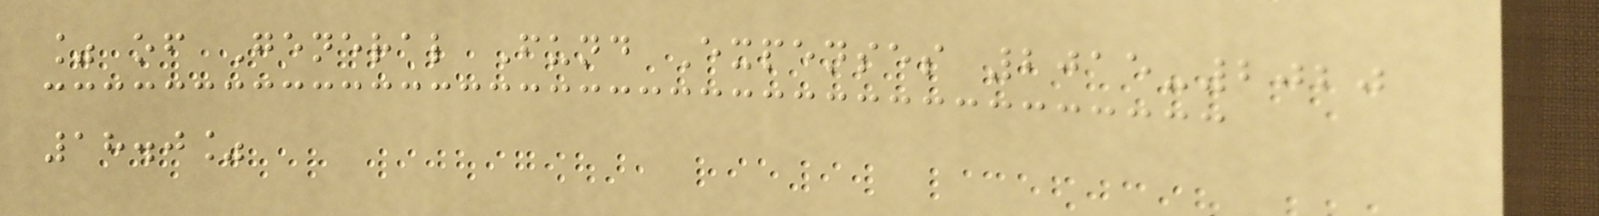% of General Fund Expenses 2015-2020
18.0%
